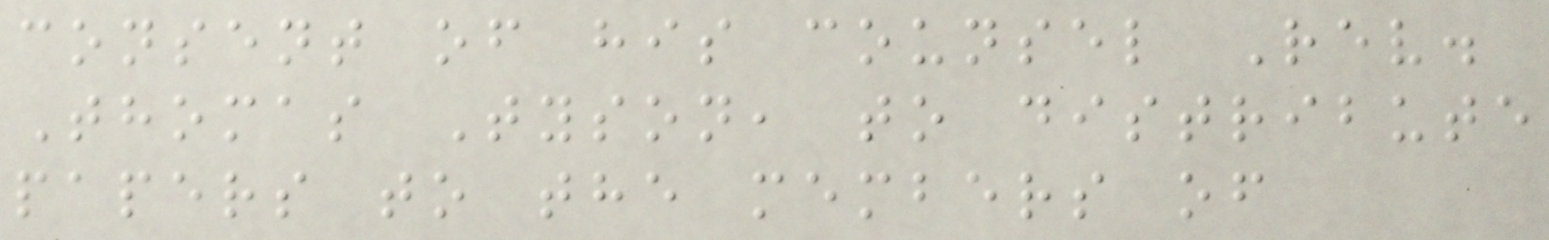consent of his counsel Rev.
Thomas Tyson, to distribute
papers to the members of
